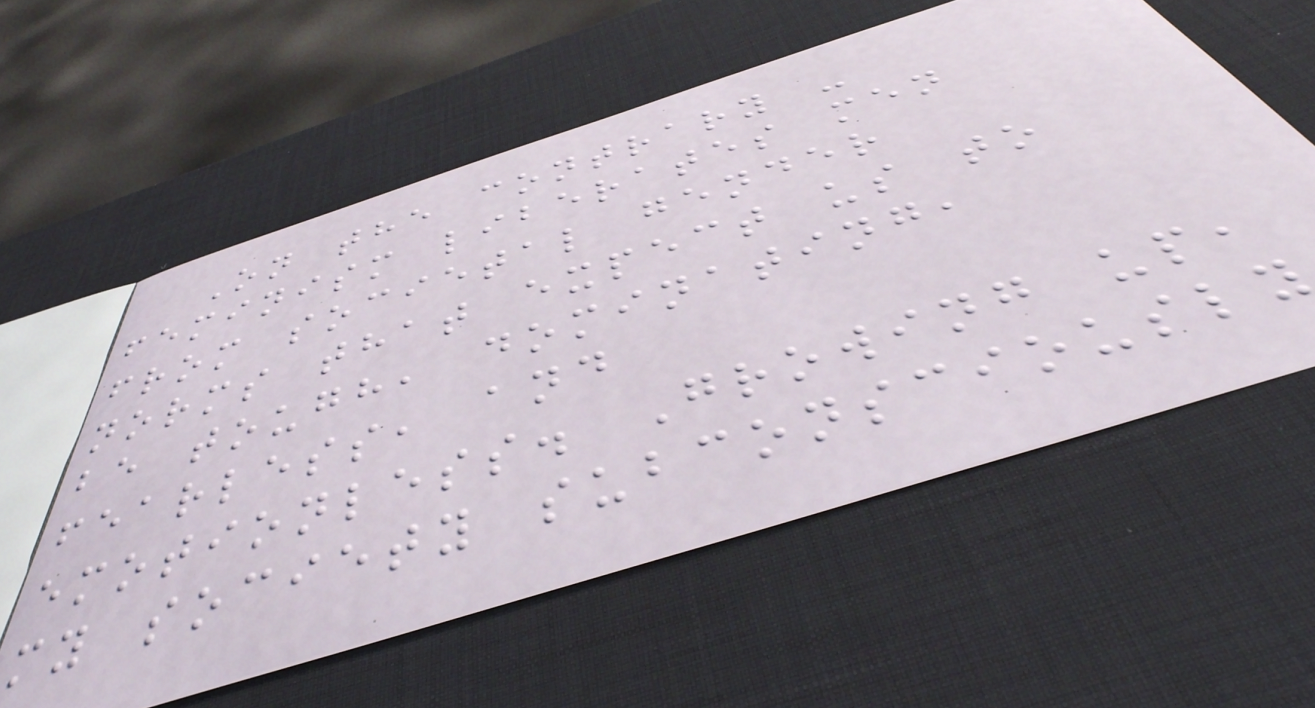On the contrary -
feminism liberates men
from societal gender
norms that expect us to
be tough, dominating,
fearless, and
emotionless. Growing up,
my society subconsciously
